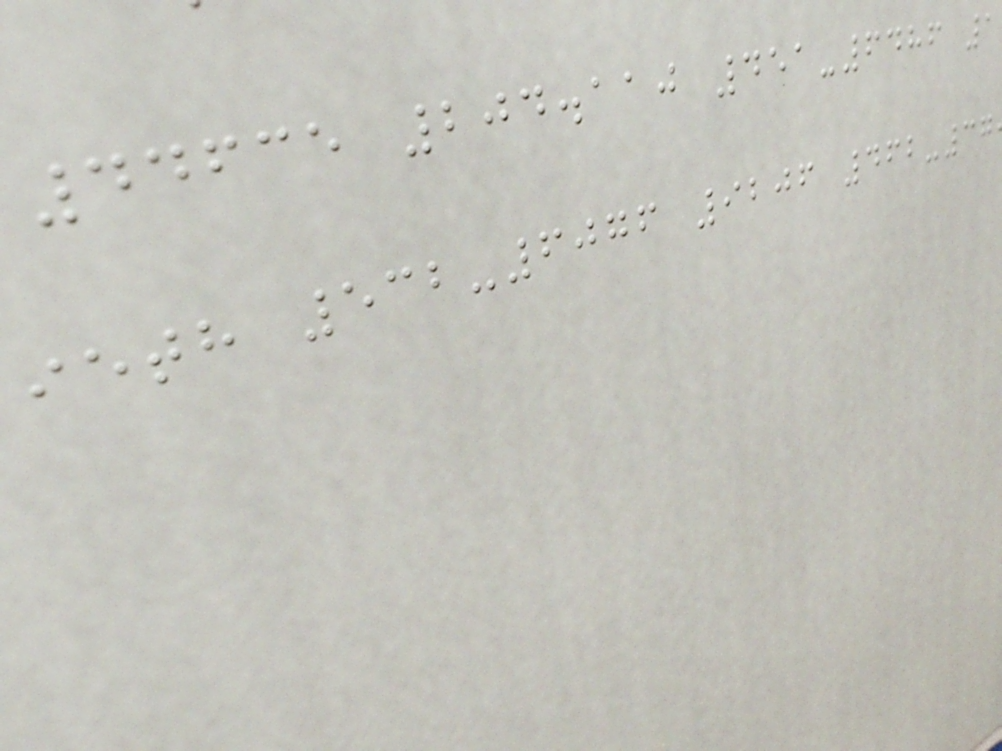44635 204.110 451-6486 1
ieth 532-6076 9206 462-37
